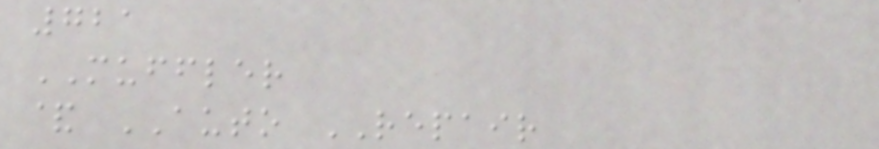721
MUFFLER
& AUTO REPAIR
